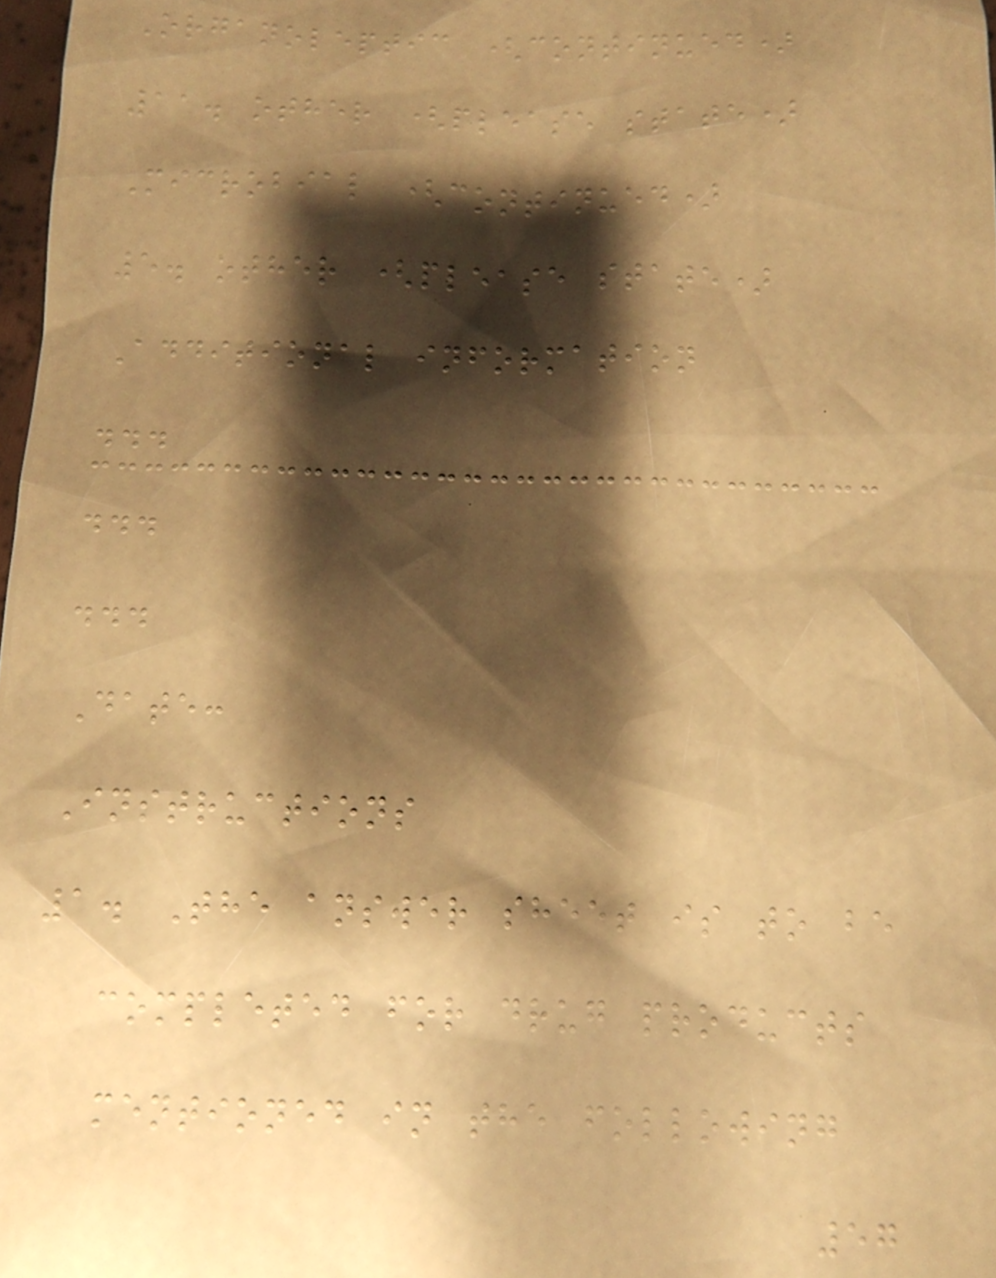Organoleptic (continued)
11. other (please state)
Microbial (continued)
5. other (please state)
Additional information
...
...
...
Date:
Instructions
1. The answer sheet is to be
completed for drug products
mentioned in the following
57
